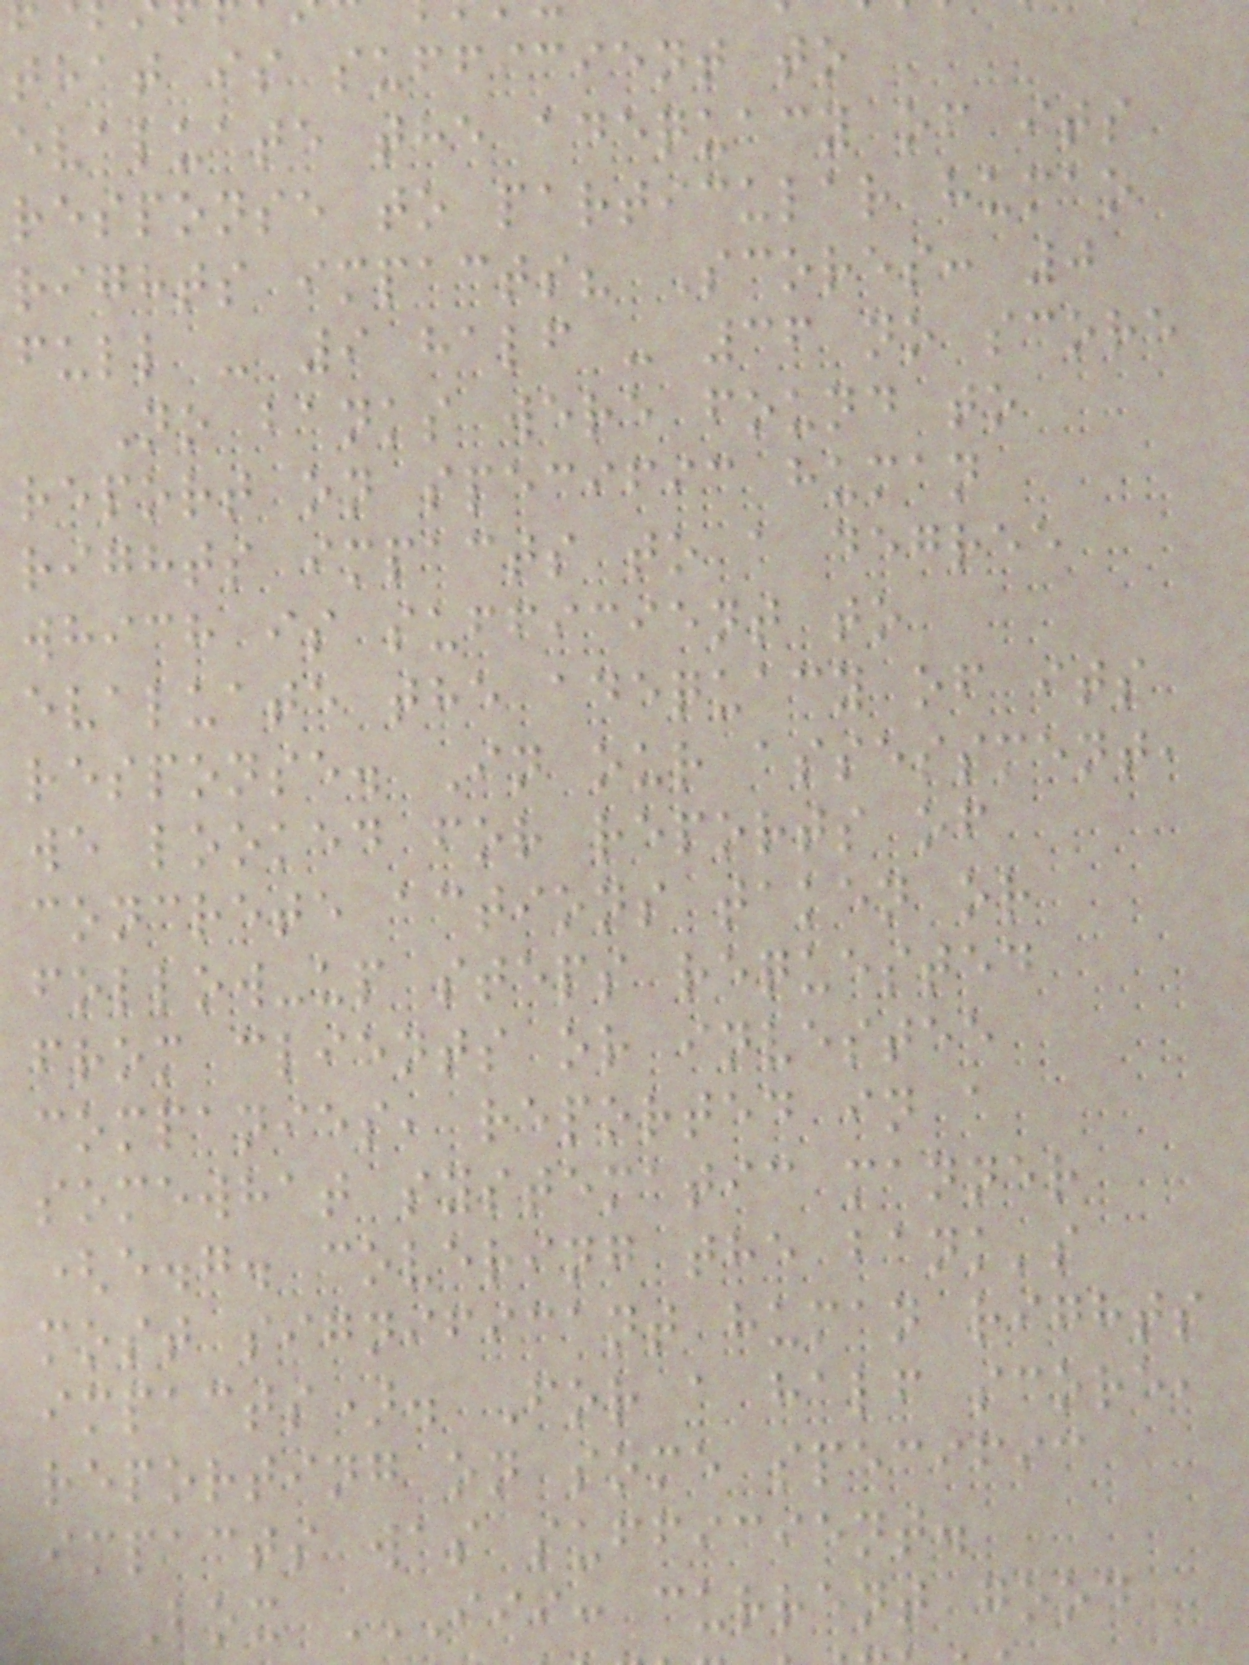that is sufficient to
evaluate the adequacy of its
response to particular human
rights impacts? Scores: 0
full - 9 half - 36 no score
No banks were found to
report on specific human
rights impacts to a degree
which is sufficient to
evaluate the adequacy of its
response. In our assessment,
we looked for reports of
concrete actions taken or
follow-up steps requested
from clients or investee
companies, reported in a
somewhat systematic manner
(e.g. covering the bank's
most significant human rights
impacts). For a half score,
reporting on some specific
impacts was sufficient.
Box III: CURRENT GOOD
